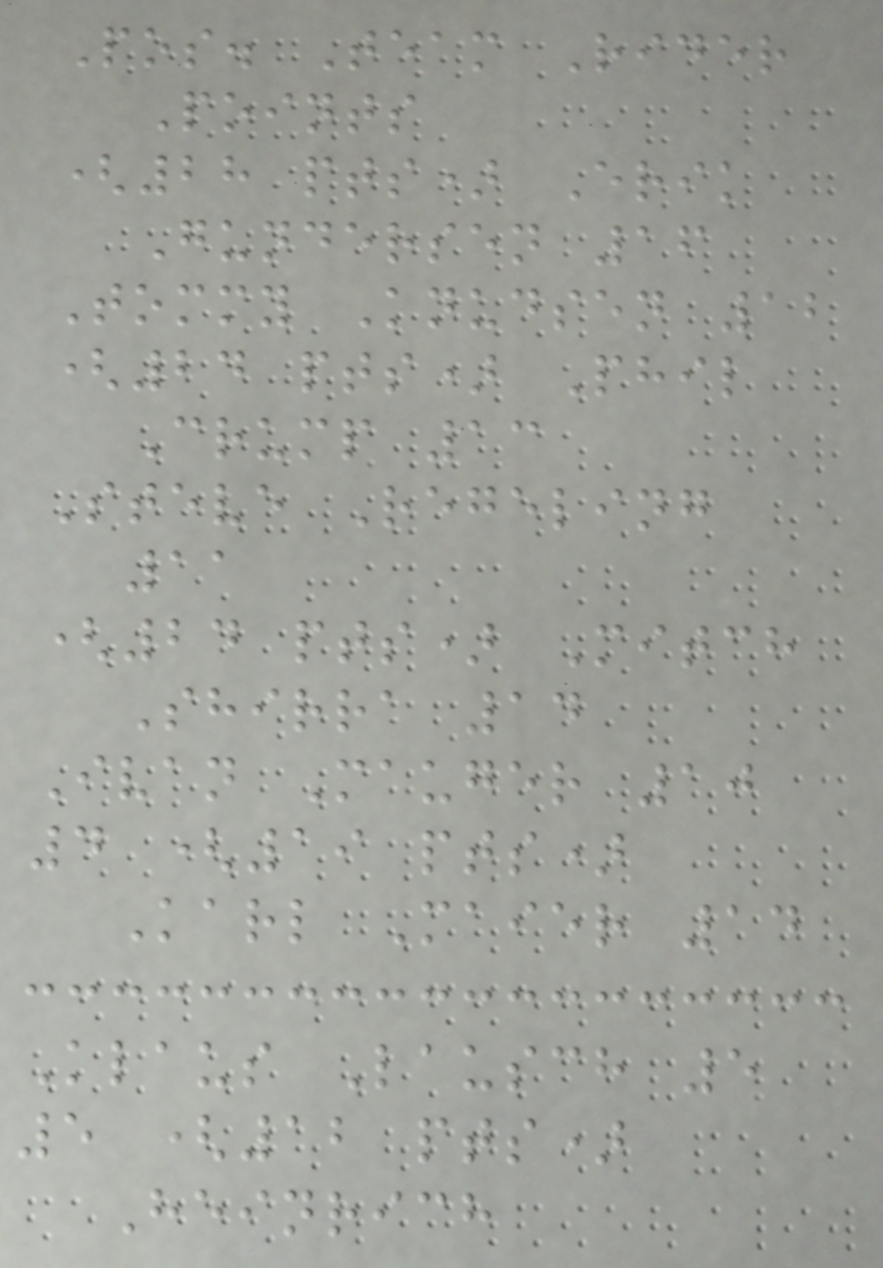Pos. Team Rider
Points
(28 pts) Erik
Gundersen 16
Tommy Knudsen 12
(24 pts) Phil
Crump 13
Steve Regeling
11
(24 pts) Mitch
Shirra 14
Ivan Mauger 10
4 (19 pts)
Karl Maier 14
Klaus Lausch 5
5 (12 pts)
Heinrich
